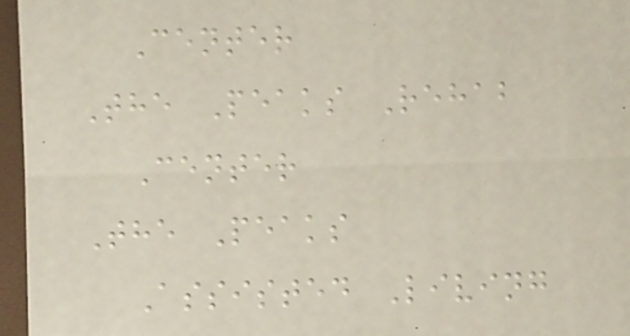Center
The Peaks Rehab
Center
The Peaks
Assisted Living
